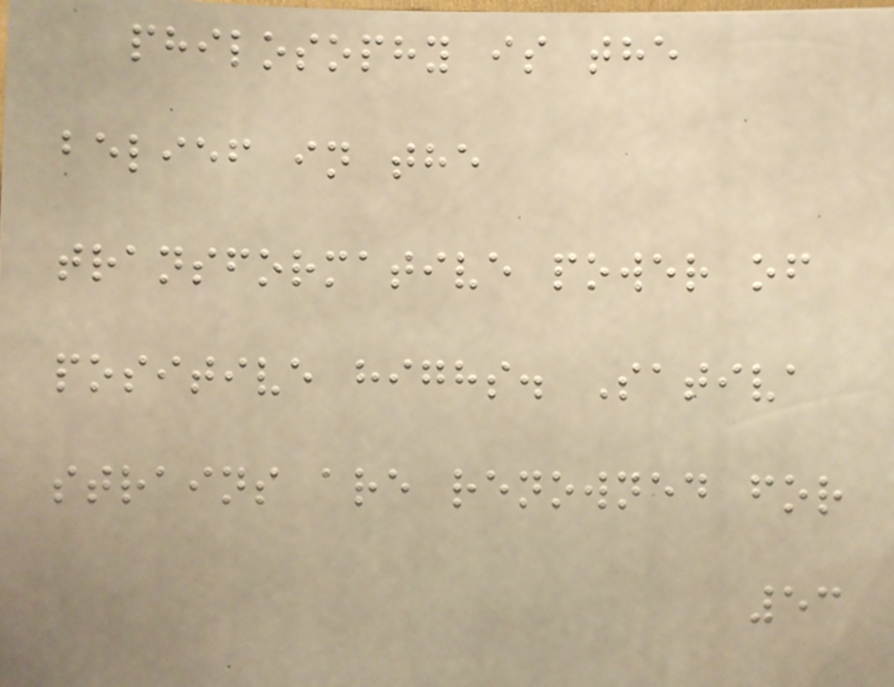philosophy is the
belief in the
transformative power of
positive highs. Sativa
strains are renowned for
53
